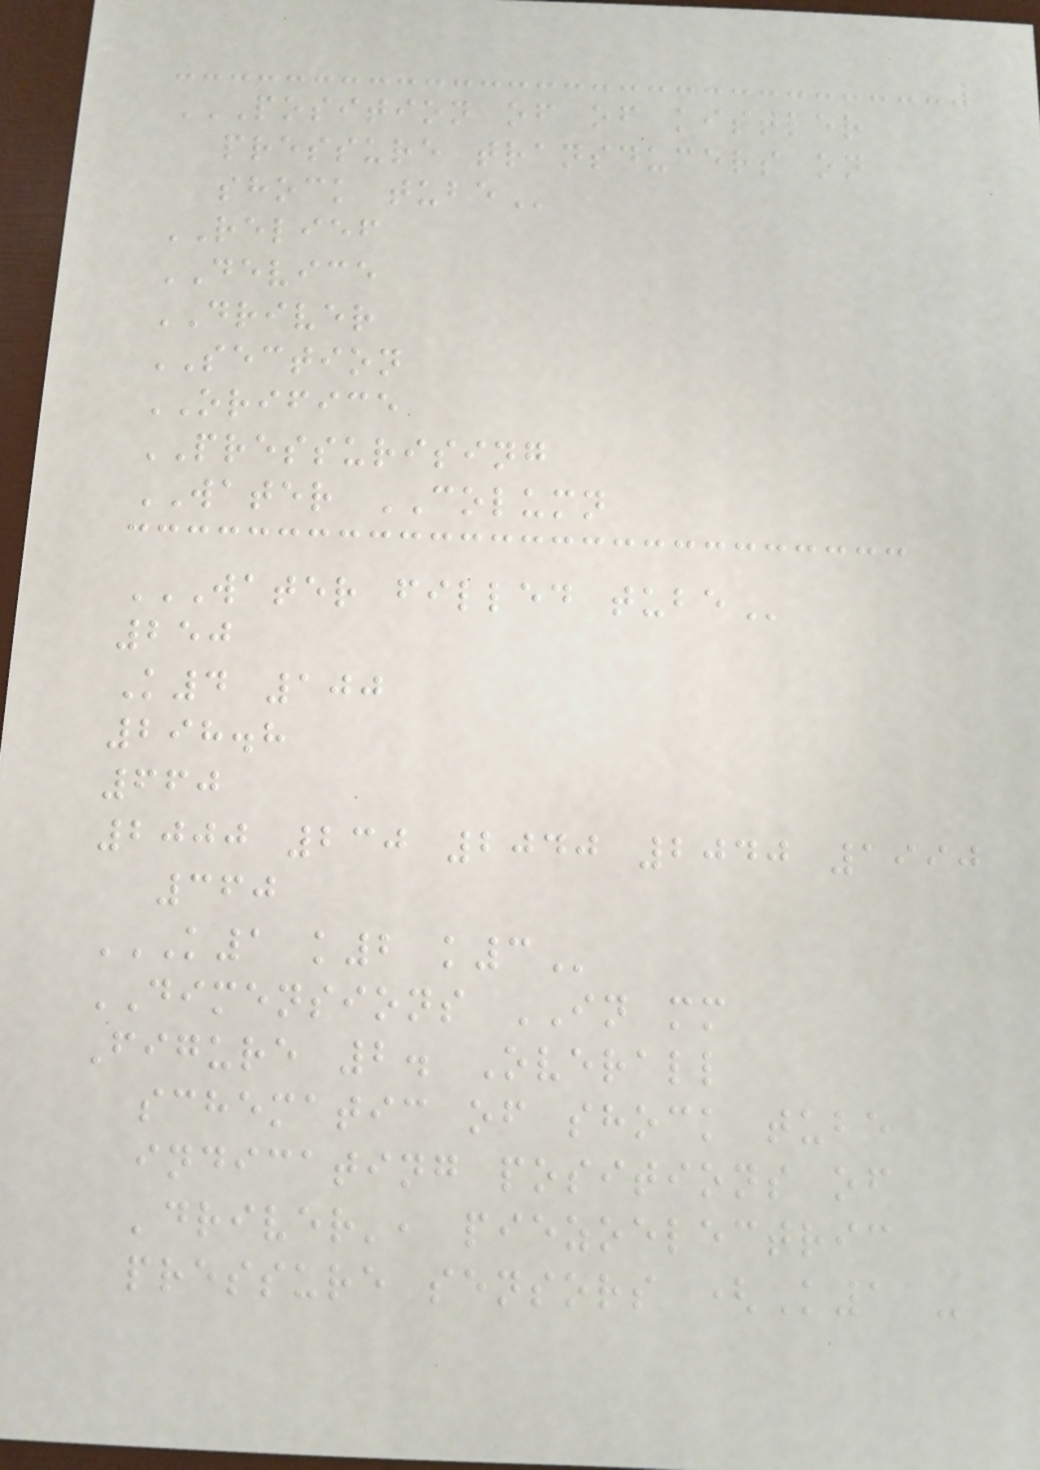POSITION OF OF KISTLER
PRESSURE TRANSDUCERS ON
SHOCK TUBE
RELIEF
DEVICE
DRIVER
SECTION
ORIFICE
PRESSURISING
WATER COLUMN
WATER FILLED TUBE
250
K4 100
298.8
660
2000 230 2040 2040 1990
360
K1 K2 K3
DIMENSIONS IN mm
Figure 2. Overall
schematic of shock tube
indicating positions of
'driver', piezoelectric
pressure sensors (K1 -
